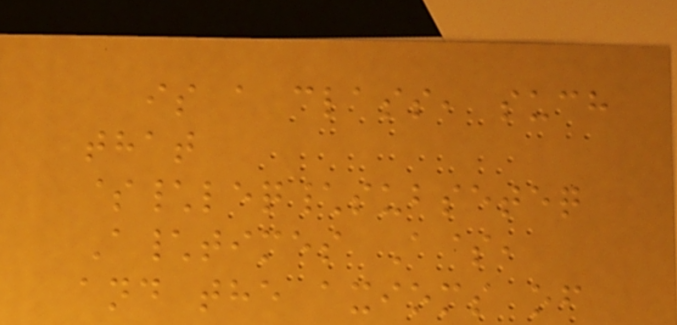is a class, such
that
$\leq\subseteq
A\times A$,
and the axioms of
